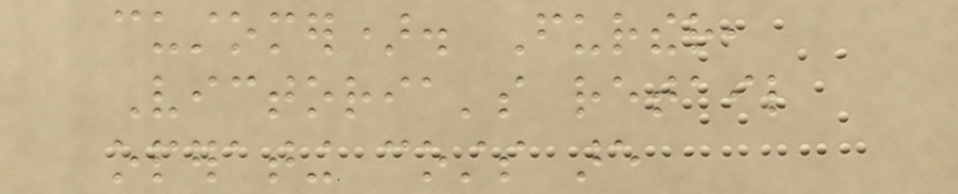customer). Further,
Victoria's retail
operating costs are
